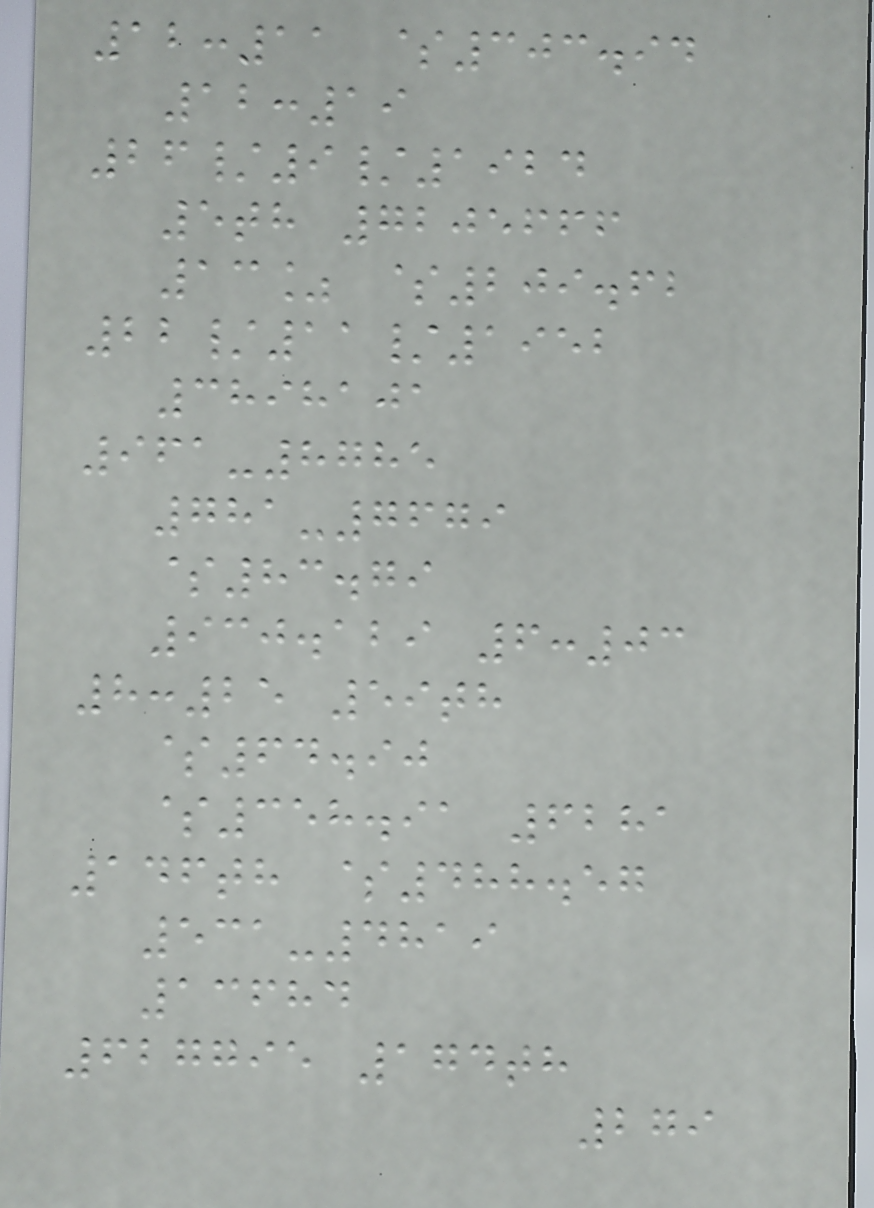12:11 $303.94
12:19
26/9/1924
5th 7205666
13% $209.62
22/11/1952
3898101
961-8785
781-7679
$83.79
930.129 6:03
8:25 59th
$64.90
$358.91 6281
146th $488.57
531-4819
13684
627795 174th
279
